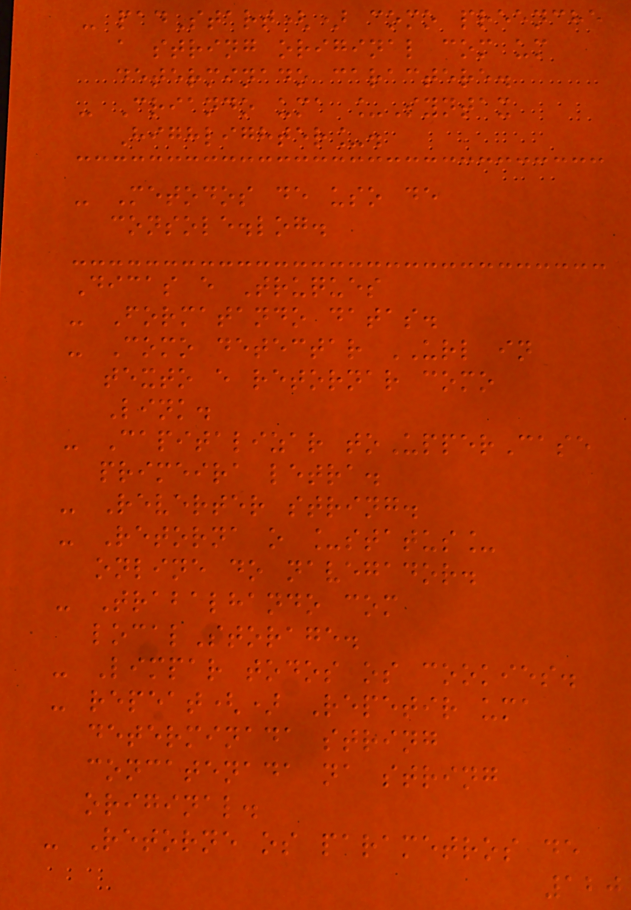- padStart() como preenche
a string original com um
determinado caractere.
- Criando uma _Syntax
Highlighter_.
- Metodos de uso de
console.log.
Dicas e Truques
- Formatando datas.
- Como detectar URL in
texto e retornar como
Link.
- Capitalizar toUpperCase
primeira letra.
- Reverter string.
- Retorna o _status_
online do navegador.
- Trabalhando com
localStorage.
- Limpar todos os cookies.
- repeat() Repetir uma
determinada string
concatenada na string
original.
- Retorne os parametros de
120
